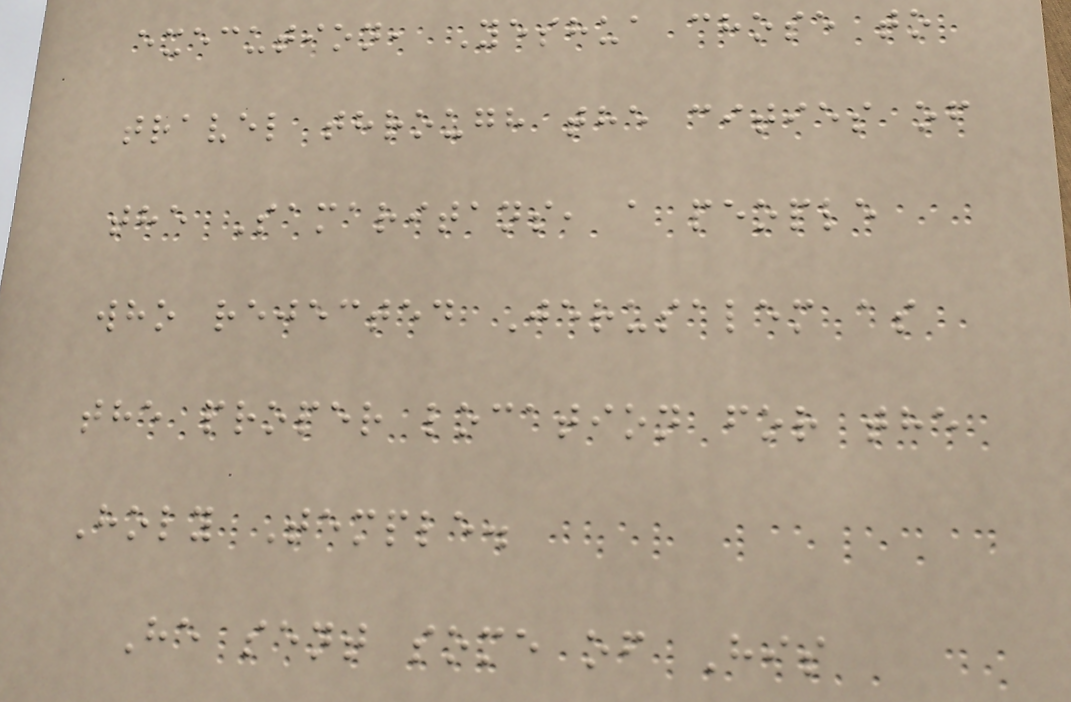execution, Yeshua chose to
travel through the cities of
the Samaritans, a people
who rejected Jerusalem as
the proper location for the
Holy Temple.
He sent some of His
